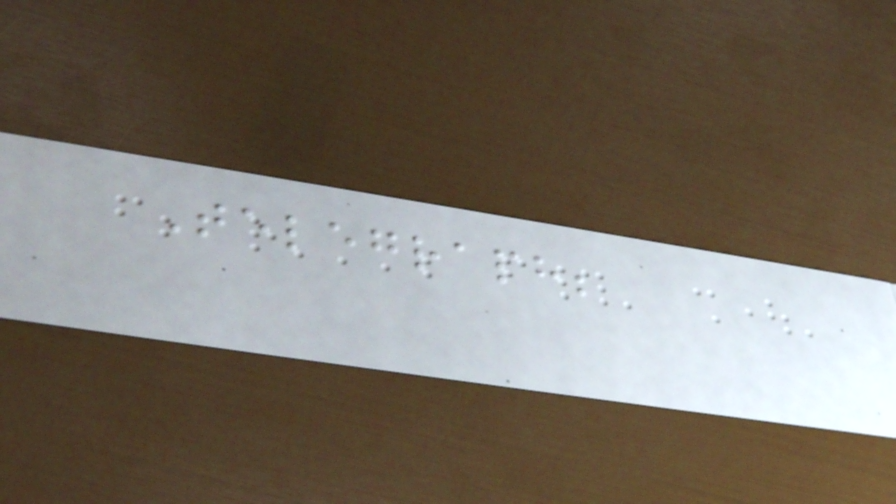Telegraph;
